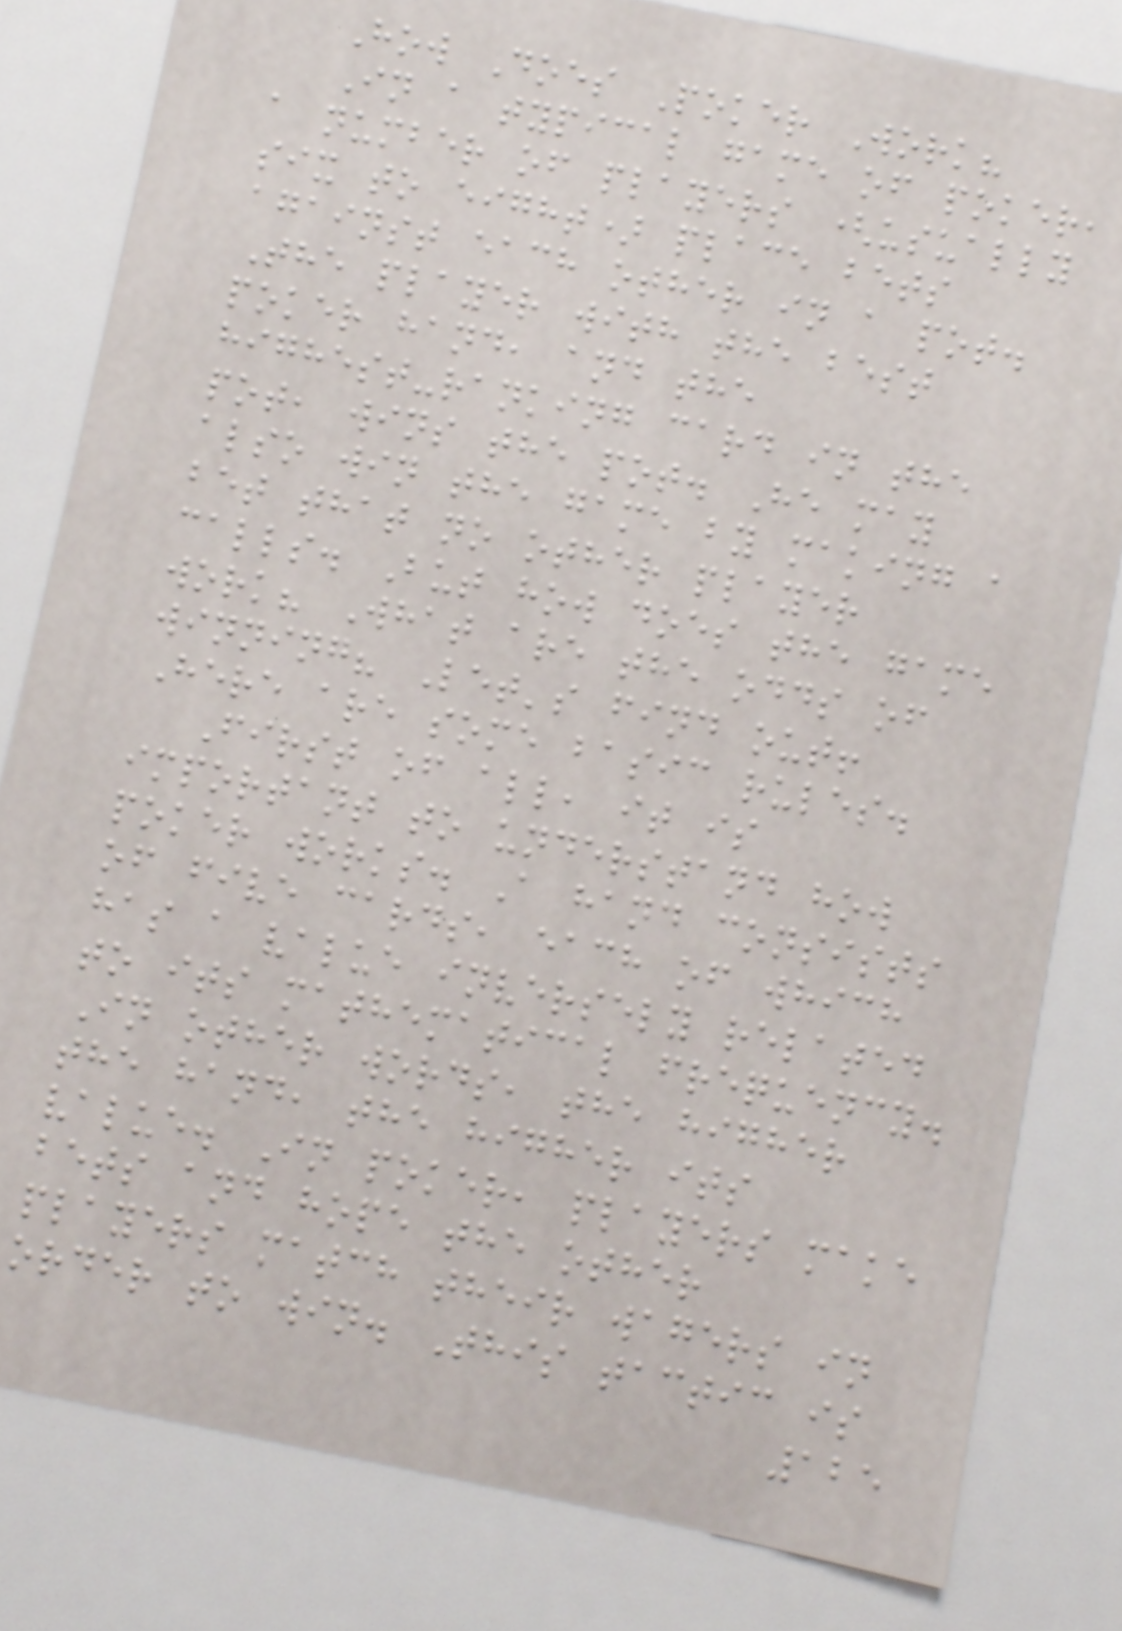How Does Poker Work?
In a typical game of poker,
a number of players (usually
six to eight) place bets
against each other in a pot.
The player with the best
poker hand, and the
highest-ranking card in the
pot, wins the pot. He may
also win the game by making a
bet that no other player
calls. But how does the game
work? What are the odds of
winning? Let's find out!
Here are some basic rules.
First of all, it is
important to understand how
poker works. A hand consists
of five cards, each of which
has a value inversely related
to its mathematical frequency.
In other words, the higher
the hand, the higher its
value. In poker, players make
bets and hope the other
players match their wagers in
order to win. This tactic is
125
